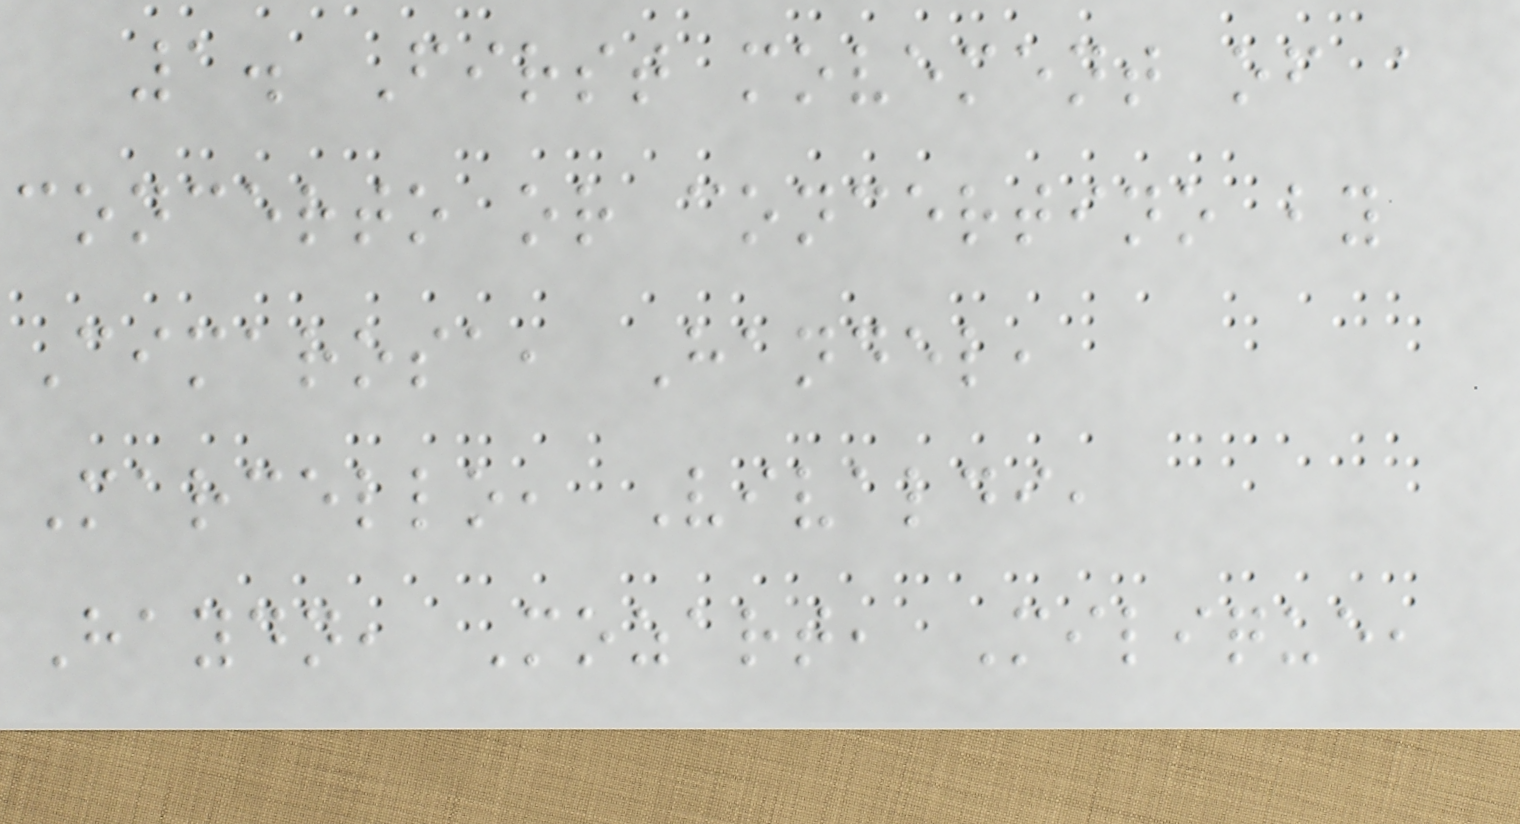1. First movement of a
concerto or concertino by
Cimarosa, Handel,
Marcello, Vivaldi,
Haydn, Mozart, Milique,
